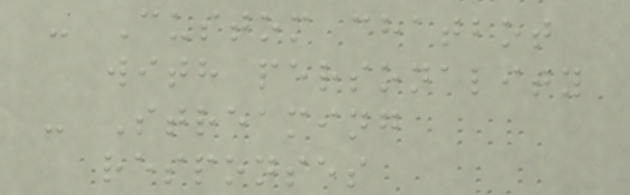- Custom chatbot
with personality
- Streaming
responses
